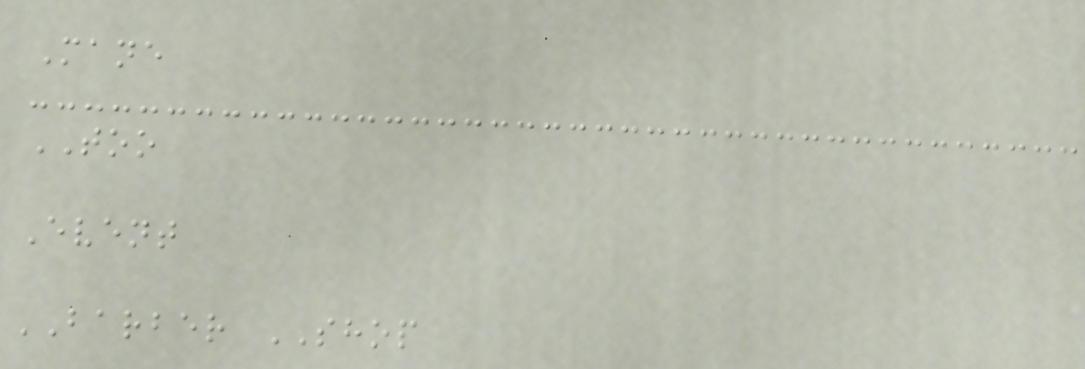Mane
TOO
Event
BARBER SHOP
